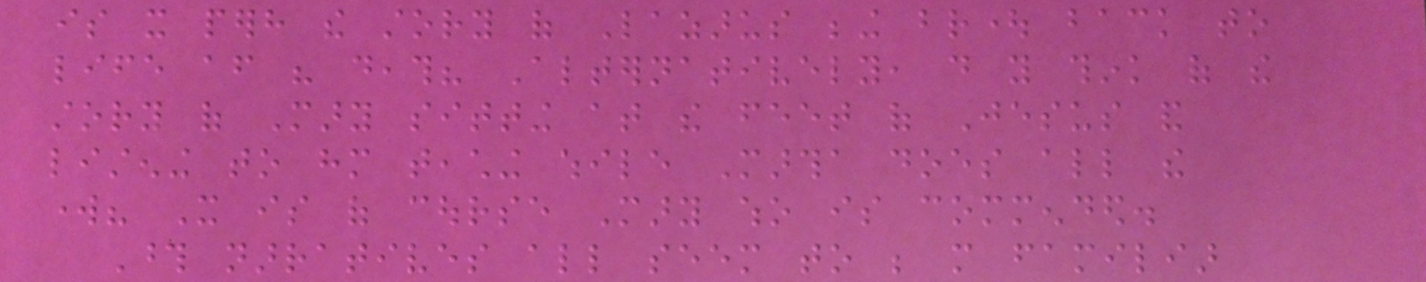is it perhaps the story of Lazarus being brought back to
life after his death? Alternatively, do you think of the
story of Mary sitting at the feet of Jesus and
listening to him teaching while Martha does all the
work? It is of course Mary who is commended.
Those narratives all seem to be more familiar
